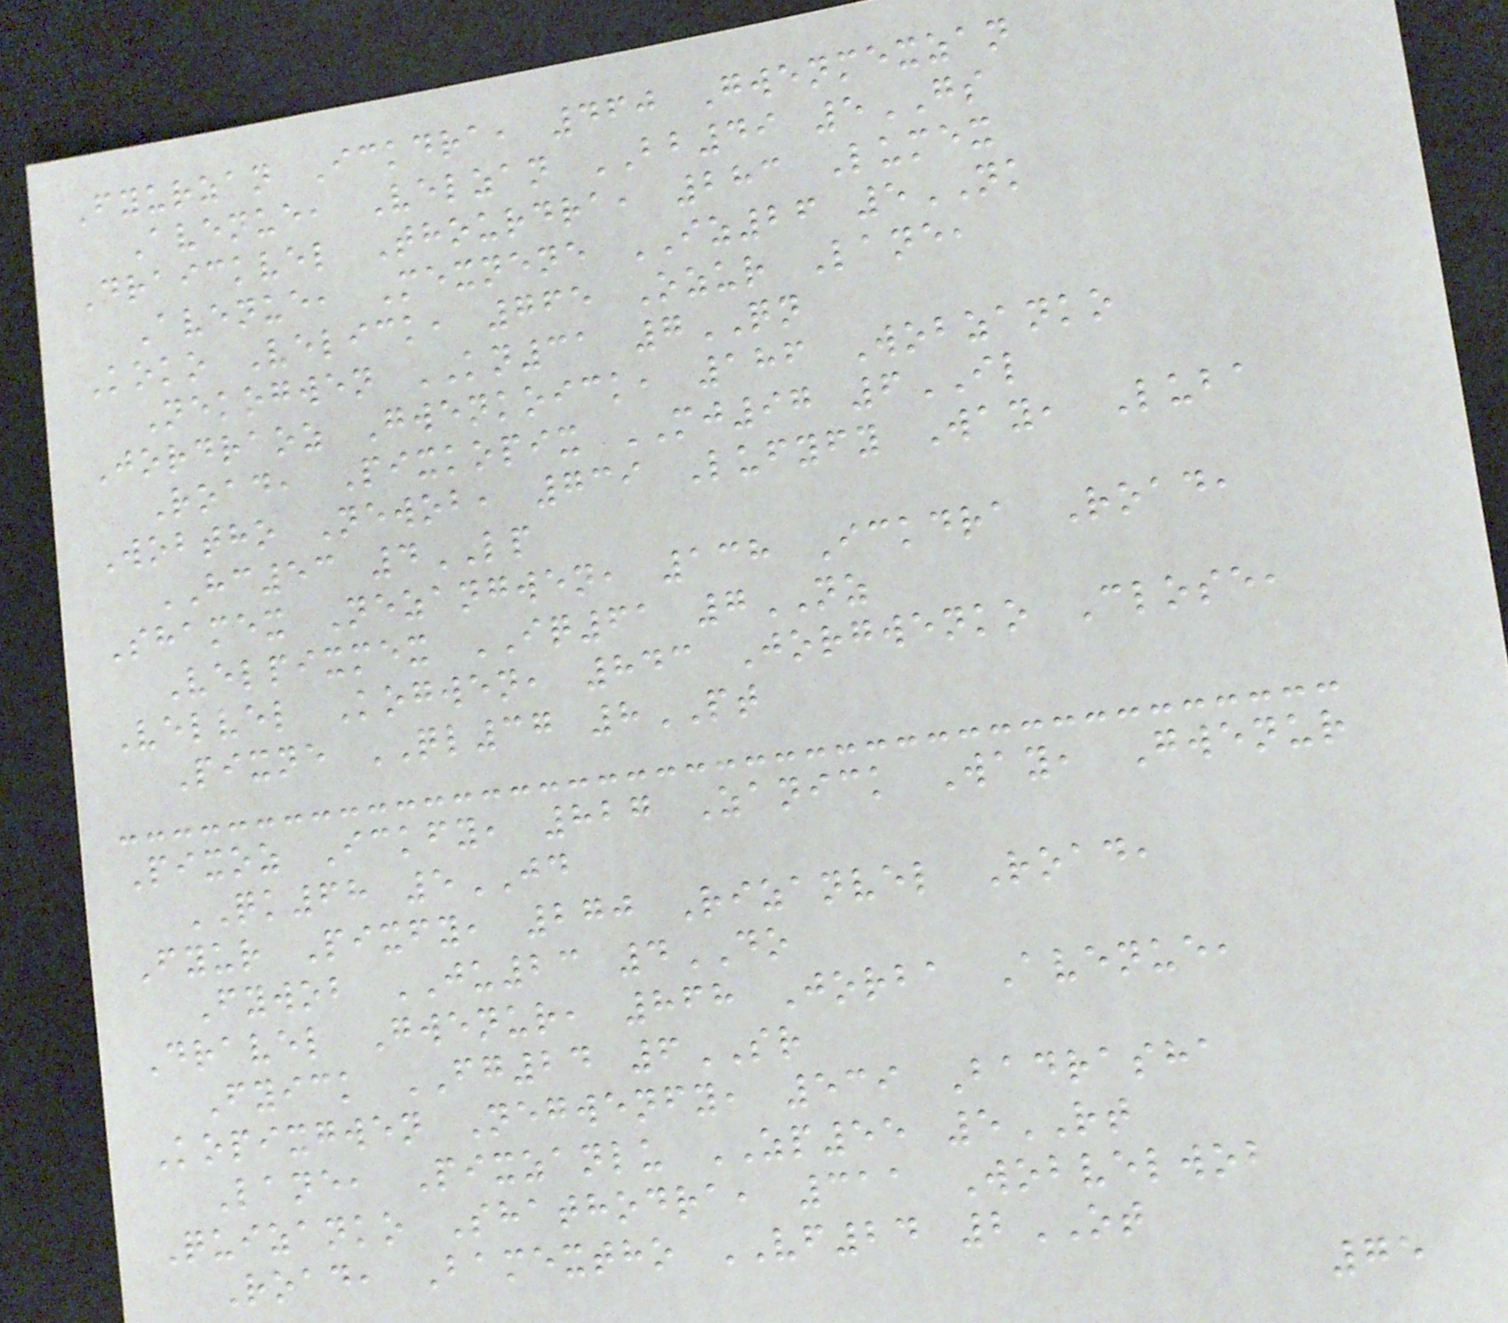Fyurzan Ickdra, 460 Gwenmexzan
Avenue, Velzan BB49 5GS
Draickvel Thourdra, 283 Lumex
Avenue, Mexnene IZ26 5NK
Koko Velick, 765 Ozur Lane,
Nekogwen KN31 7QN
Jordraoz Gwenkoick, 186 Wobzanko
Road, Pixkopix MJ97 6IL
Wobtho Newob, 739 Lufyfy Way, Luba
HC53 4LP
Shamex Nezangwen, 138 Ickdra Road,
Velpixmex IQ61 7NZ
Velvel Kogwen, 843 Jorgwenko Close,
Pixne QL37 8PT
Pixoz Ickfy, 827 Zanick Way, Gwenur
QK68 5JD
Fyur Pixfy, 270 Rizanvel Road,
Fywob JU23 4DO
Dravel Gwenur, 868 Jorba Avenue,
Fyick FG24 6SR
Kopixgwen Negwenfy, 539 Badrasha
Lane, Pixzanlu ZP55 5RT
Quizanko Shathodra, 311 Wobvelwob
Road, Bamextho VF24 2OT
75
